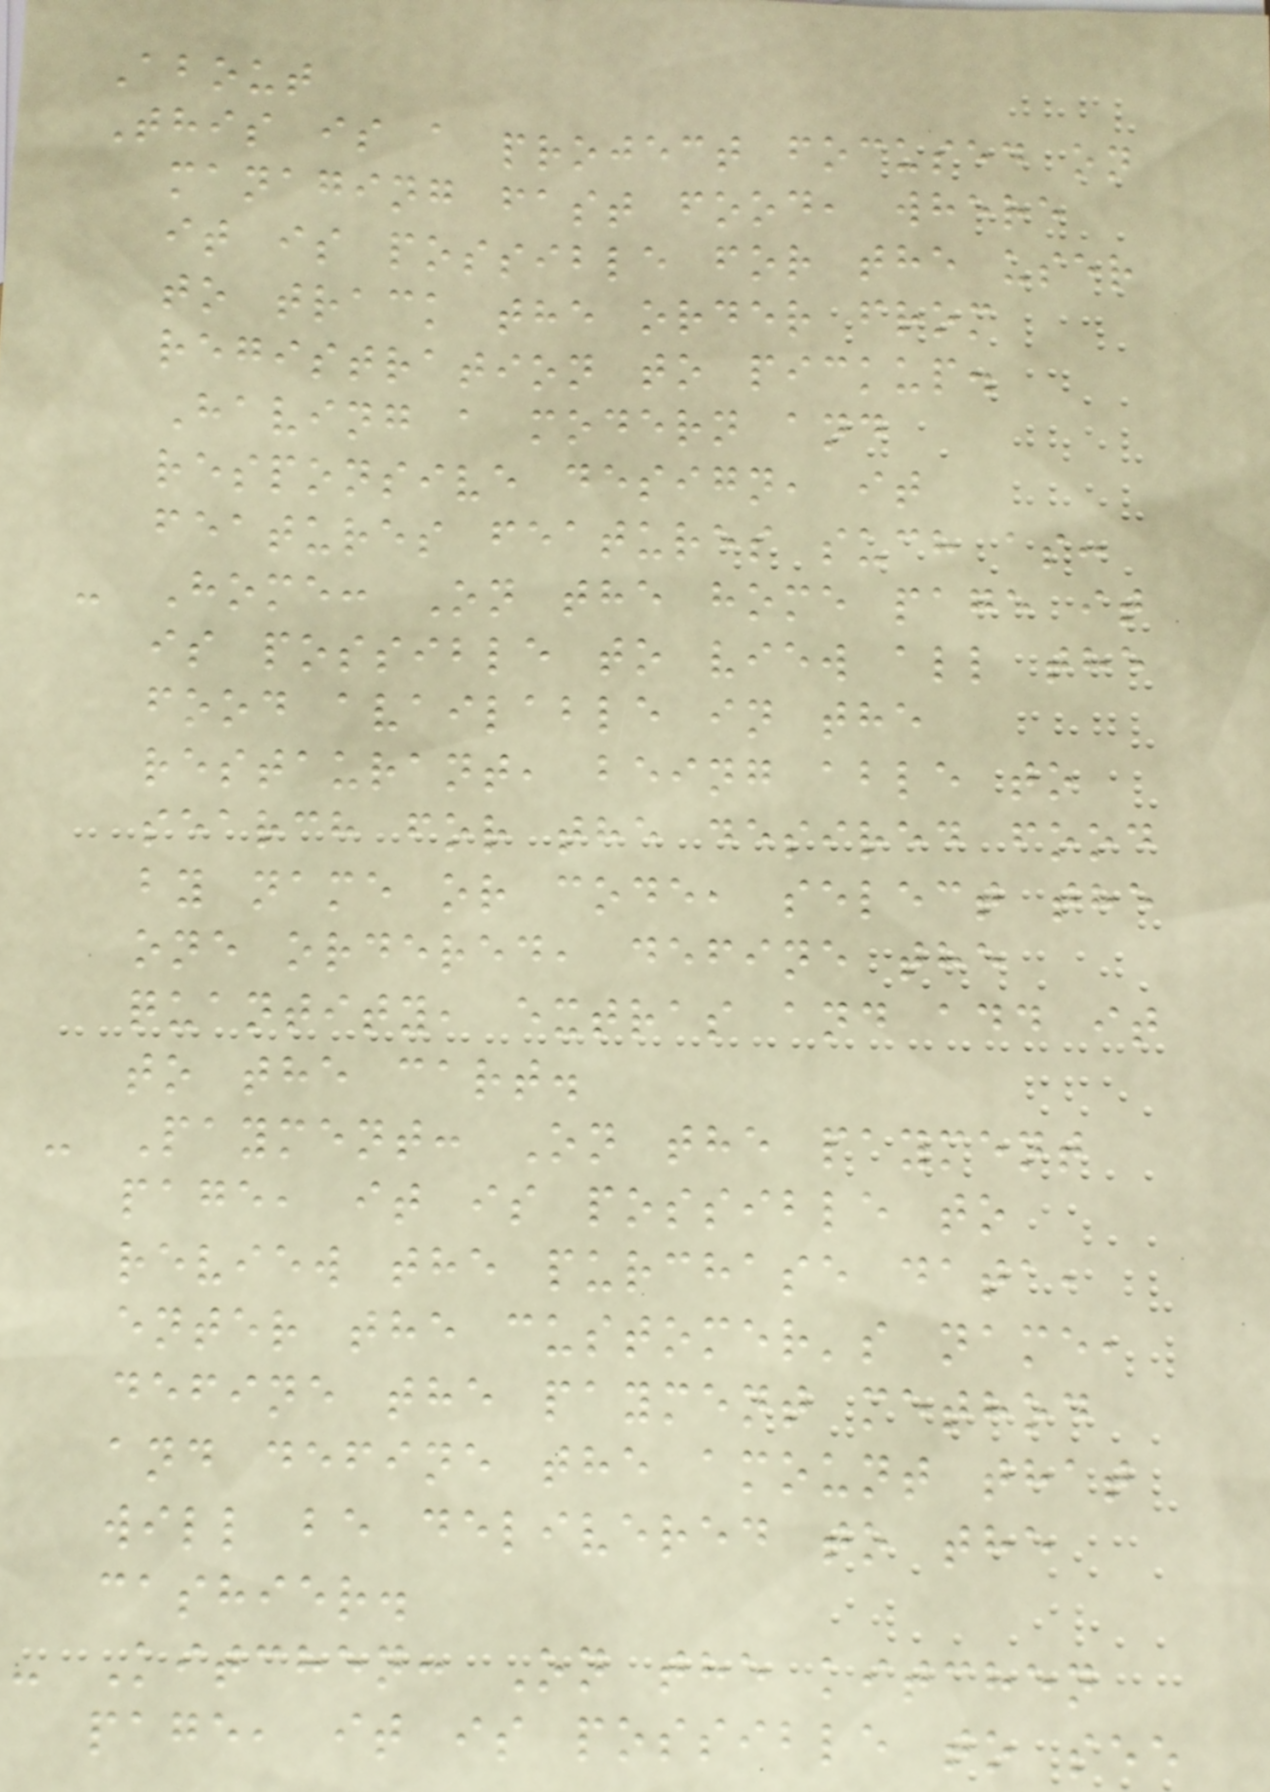About
This is a project focused on
managing fast food, where
it is possible for the user
to track the order from
registration to pickup.
Having a modern and
responsive design, it
features features such as:
- Home: On the home page it
is possible to view all the
food available in the
restaurant, being able to
search for the desired food
by name or code, select the
one ordered, define the
quantity, extras and add it
to the cart.
- Payment: On the payment
page, it is possible to
review the purchase data,
enter the customer's name,
define the payment method
and define the amount that
will be delivered to the
cashier.
- Kitchen: On the kitchen
page, it is possible to see
